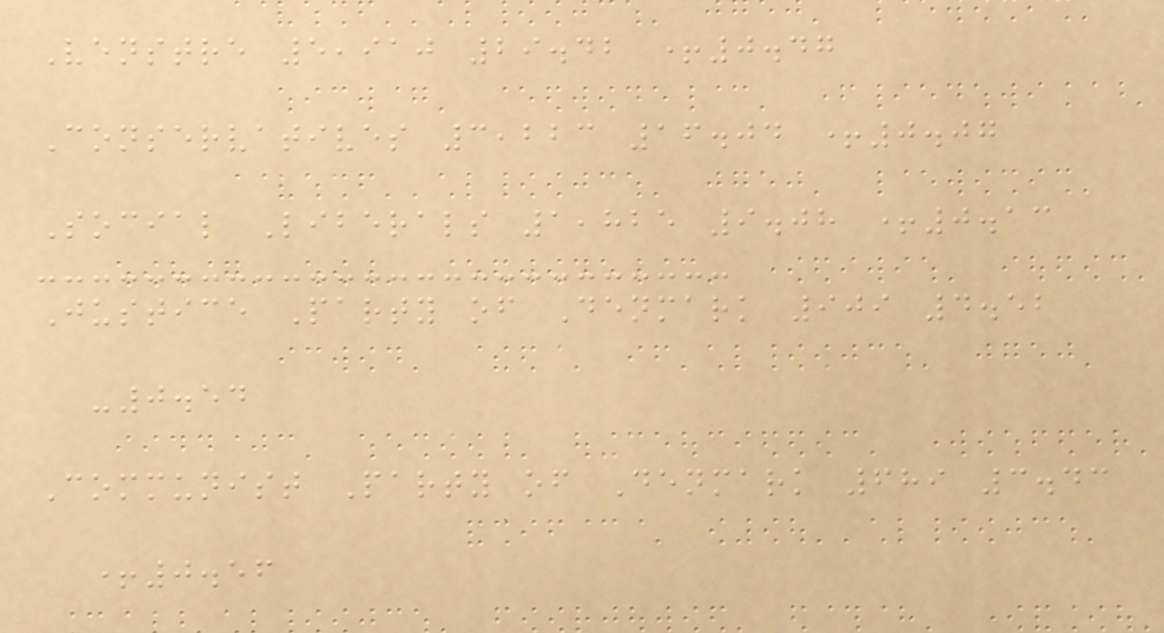Venstre 5,910 29.42 +0.47
Conservatives 3,223 16.04 +0.07
Social Liberals 1,825 9.08 +0.13
Justice Party of Denmark 909 4.52
-0.54
Communist Party of Denmark 689 3.43
+0.56
